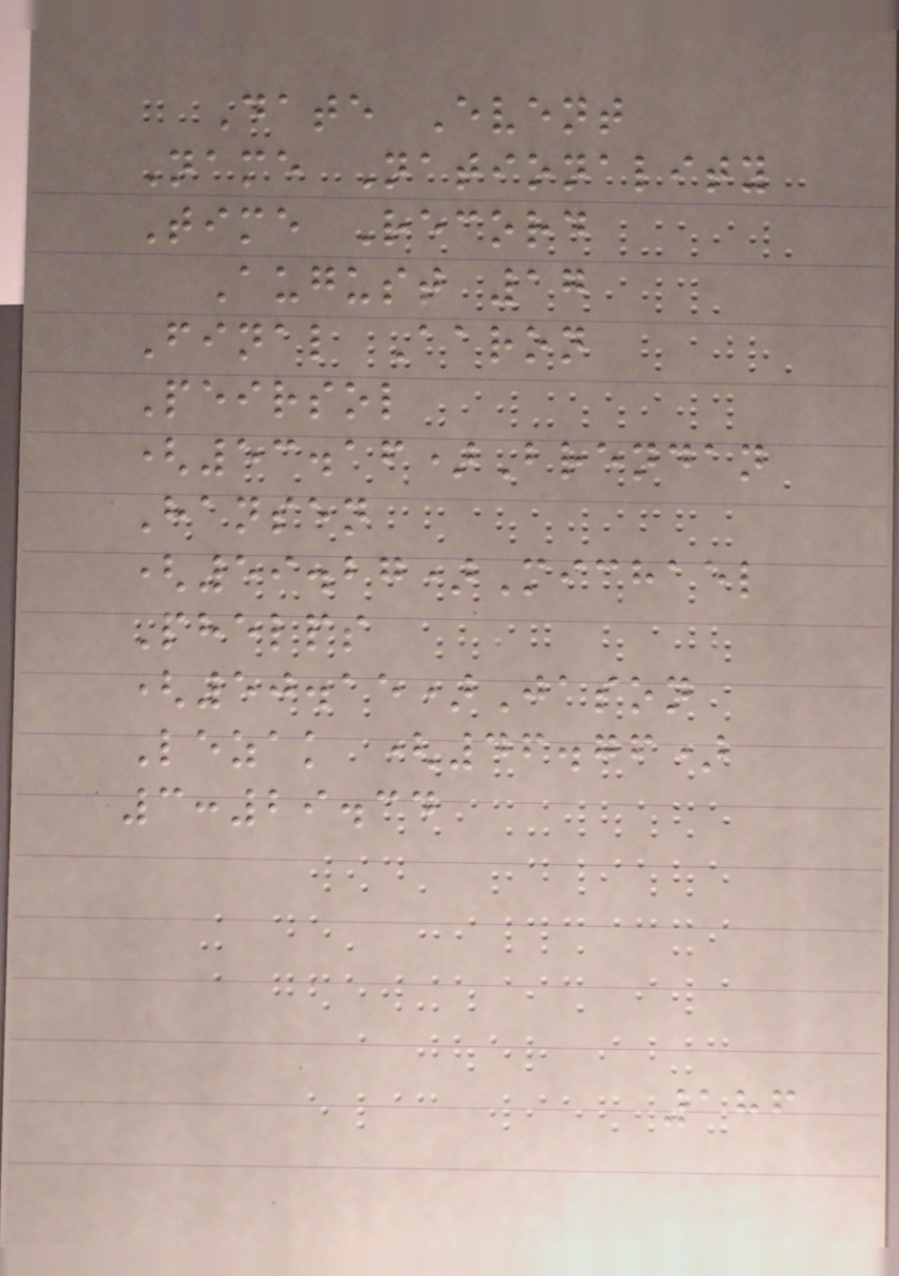Date Event
Name Nationality
Time Record
August 17
Final Aaron
Peirsol
(53.16)Brendan
Hansen
(59.27)Michael
Phelps
(50.15)Jason
Lezak (46.76)
3:29.34
186
